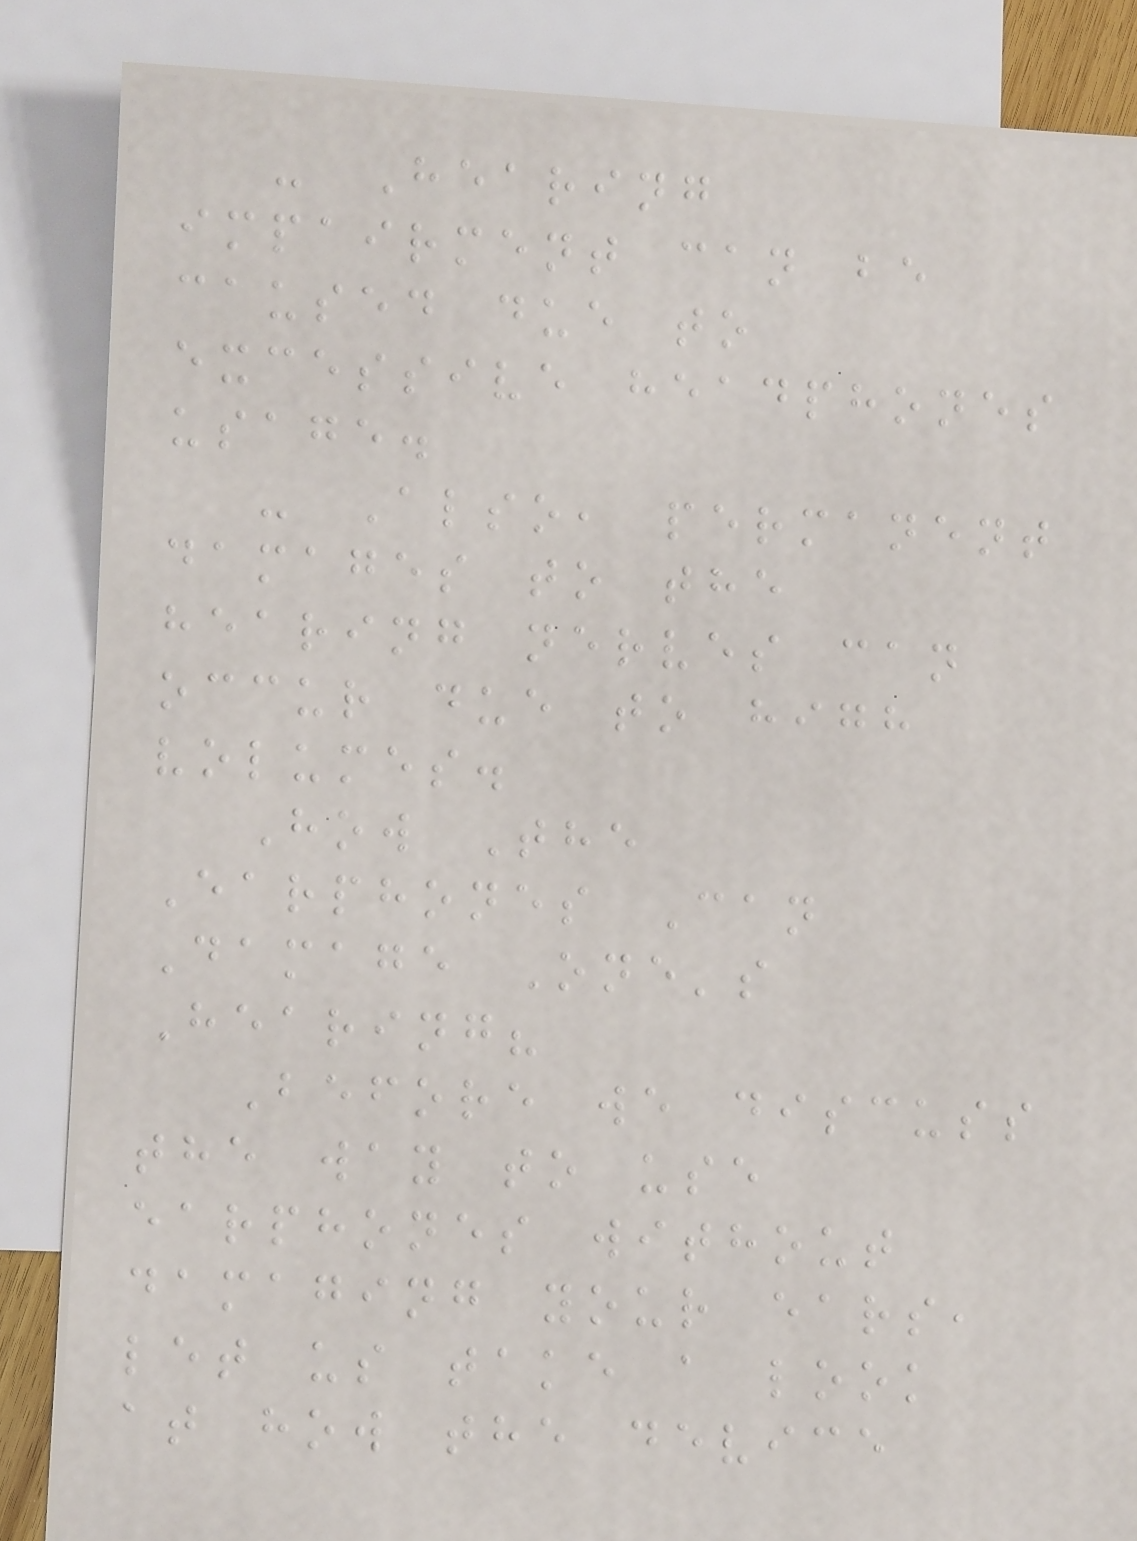- Hearing
impairment can be
caused due to
excessive headphones
usage.
- Also, permanent
damages to the
hearing nerves can
occur due to high
volumes.
How The
Earphones Can
Damage One's
Hearing?
Before we discuss
the way to use
earphones without
damaging your ears,
let us take a look
at how the device
